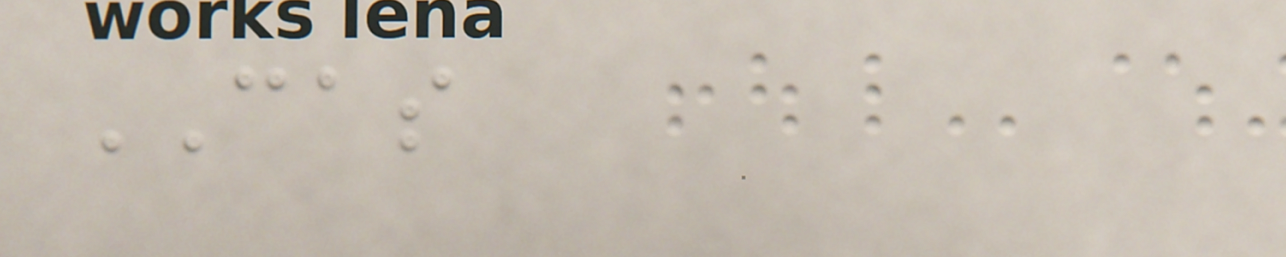CAS
